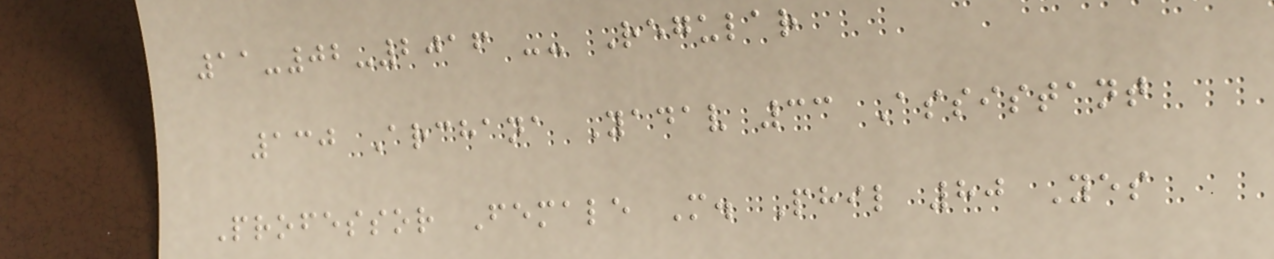11-02-2016 -- Regular
130 Archana Yadav 33 Assistant
Professor Female M. Phil 80 Yes
